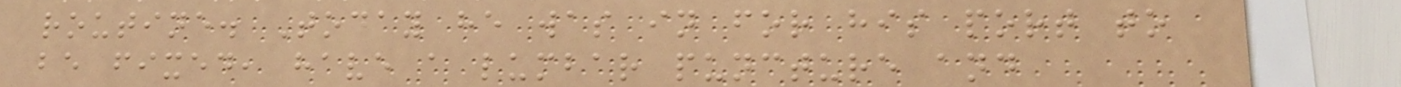routine. Today he was in for his port to
be fixed, have a lumbar puncture and
